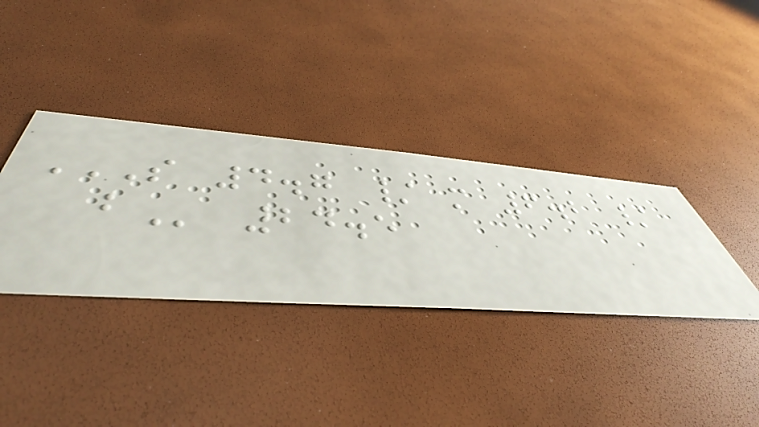S 4.7 / M 6.2 /
B 24.5
